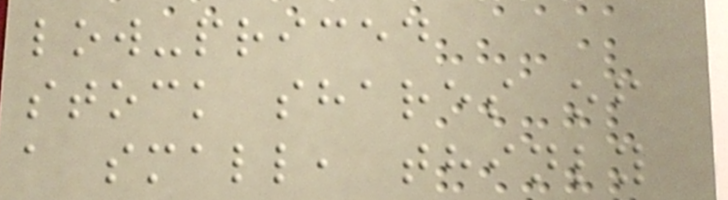low-priced
stock shares of
a small, thinly
